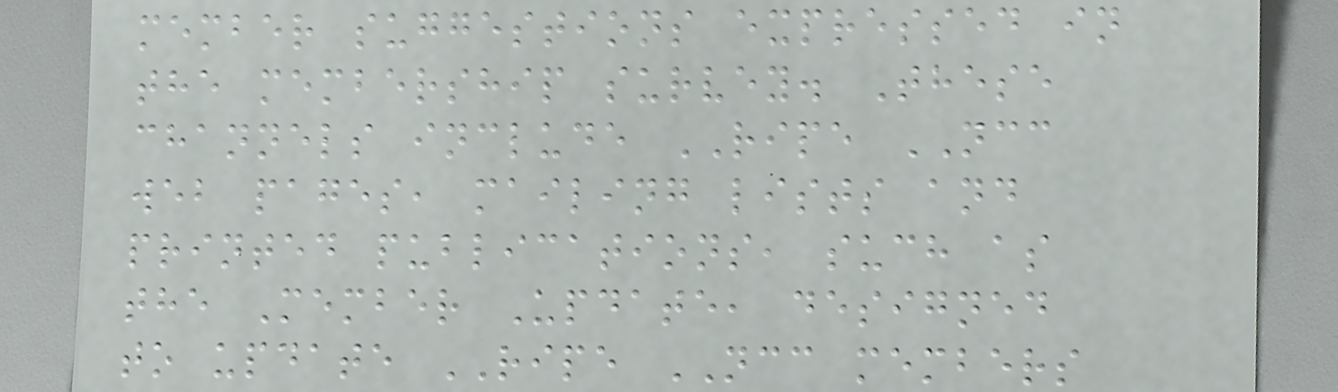member suggestions expressed in
the membership survey. These
channels include RIPE NCC
web pages, mailing lists and
printed publications, such as
the Member Update, designed
to update RIPE NCC members
